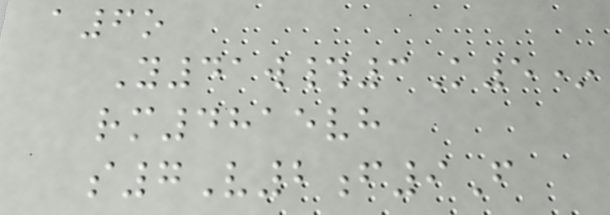a6o
Y41w#3K5*
rm4815vh
s7V2f9F
